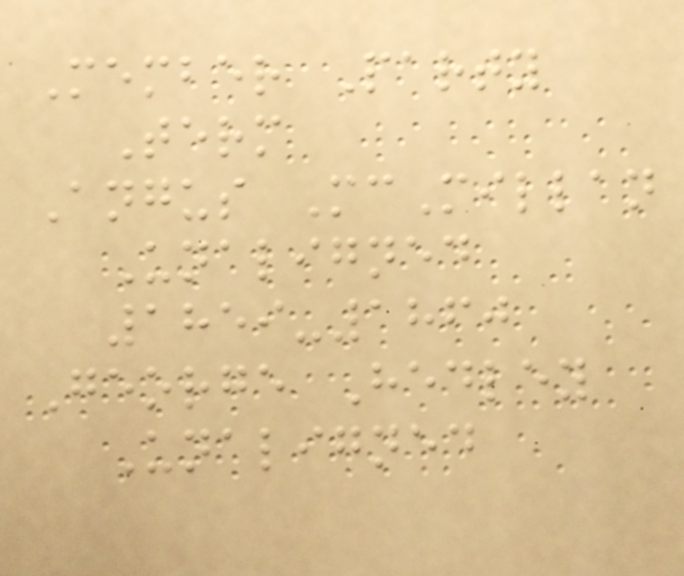Member Party
Term
Angus McMillan
Unaligned
1859-1860
George Hedley
Unaligned
